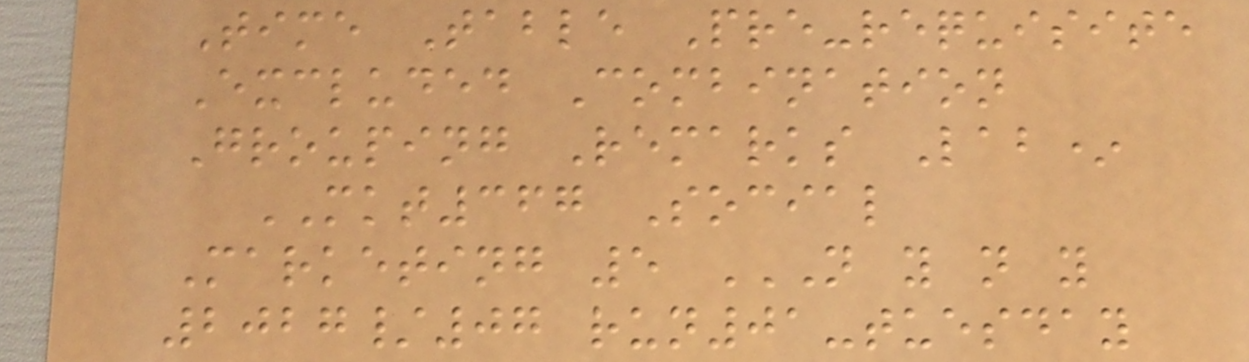Time Table Pre-requisite
Excluded Combination
Grouping Remarks Lab*
MKT367 Social
Marketing 5 N Y N Y
2027/07 RUN01-TUESDAY
